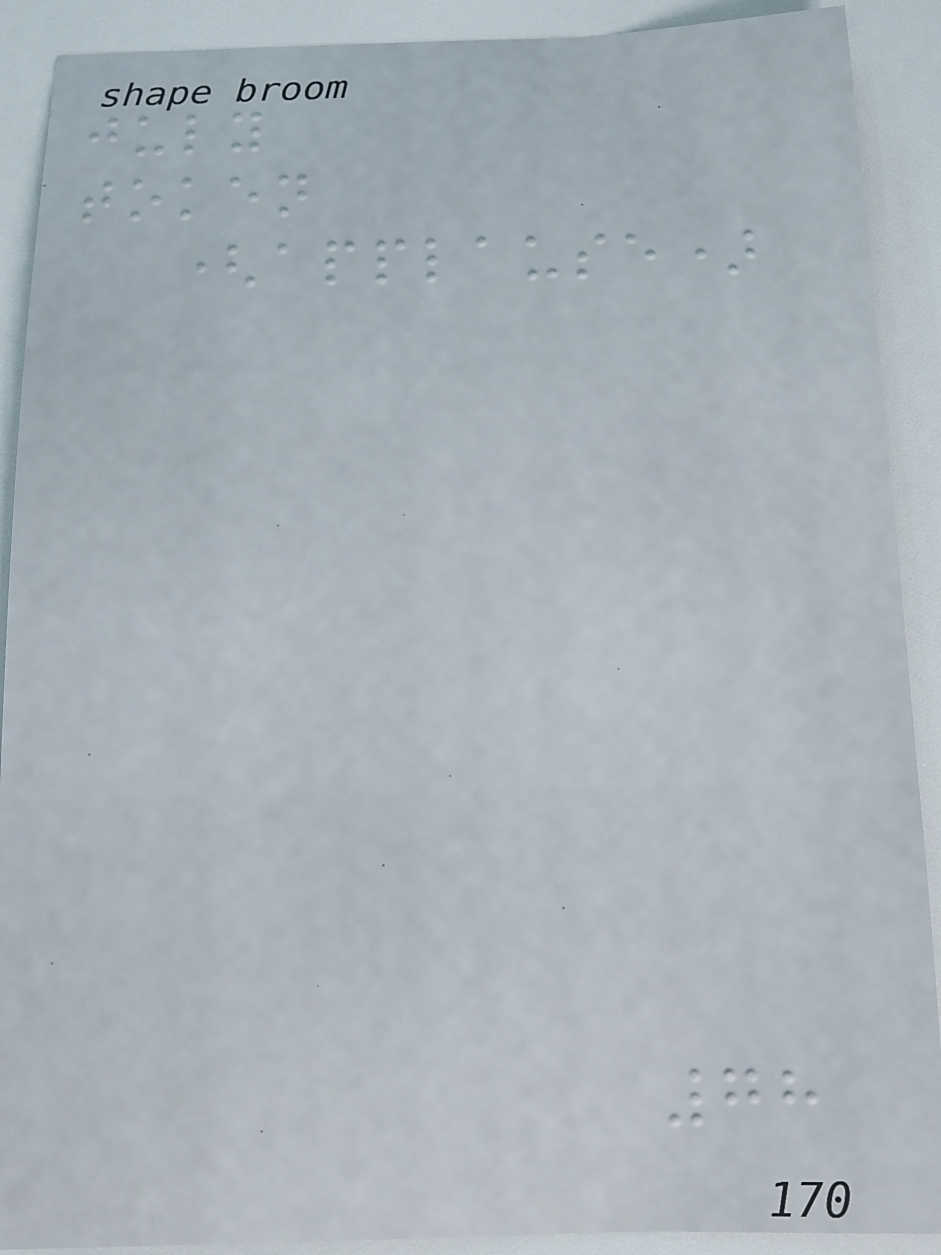july
token
(applause)
78
